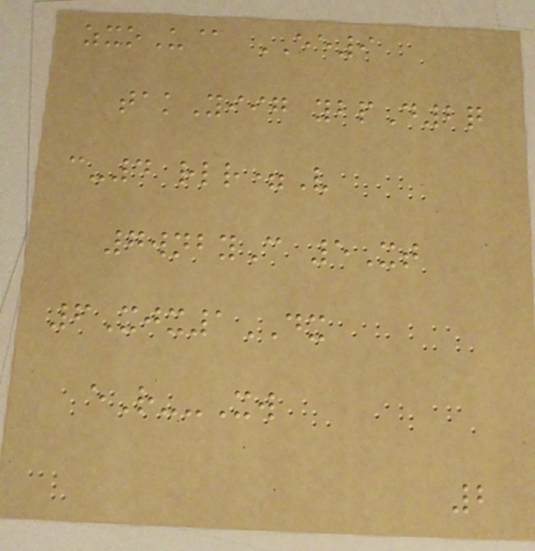zxoU@ EE9
takYiig ybpD2q
c-4 rlr=V
7wnbyC 5Xt
6Xjx1DX
eR--Xw
2
